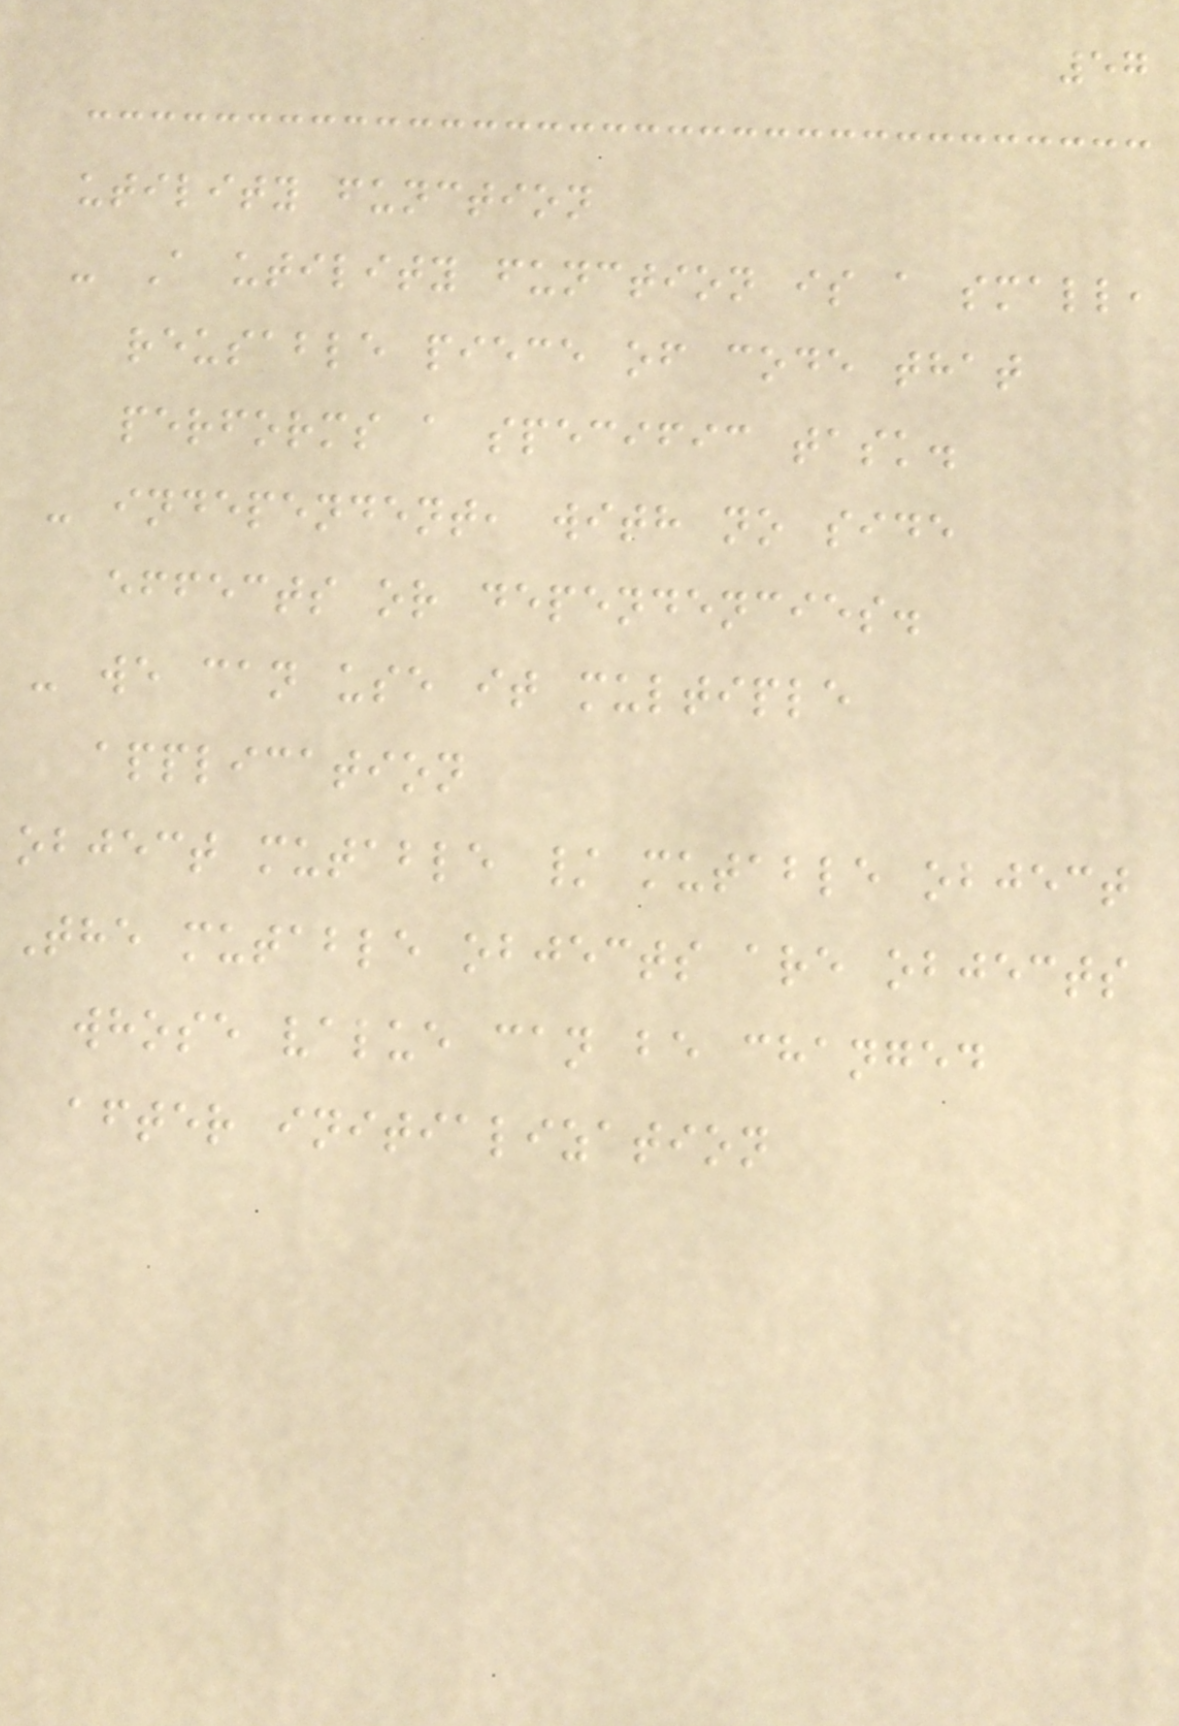57
utility function
- A utility function is a small,
reusable piece of code that
performs a specific task.
- independent, with no side
effects or dependencies.
- we can use it multiple
application
object mutable / mutable object
The mutable objects are objects
whose value can be changed
after initialization
